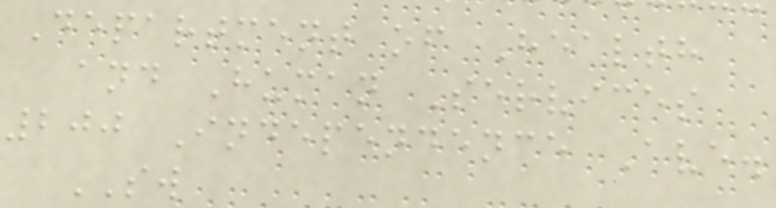Department of Health
and Human Services
200 Independence Ave.
SW
